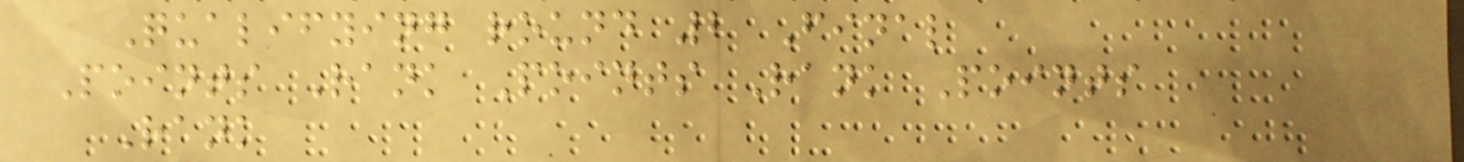Qualifying round 2 Final
Points Rank Points Rank Points
Rank
